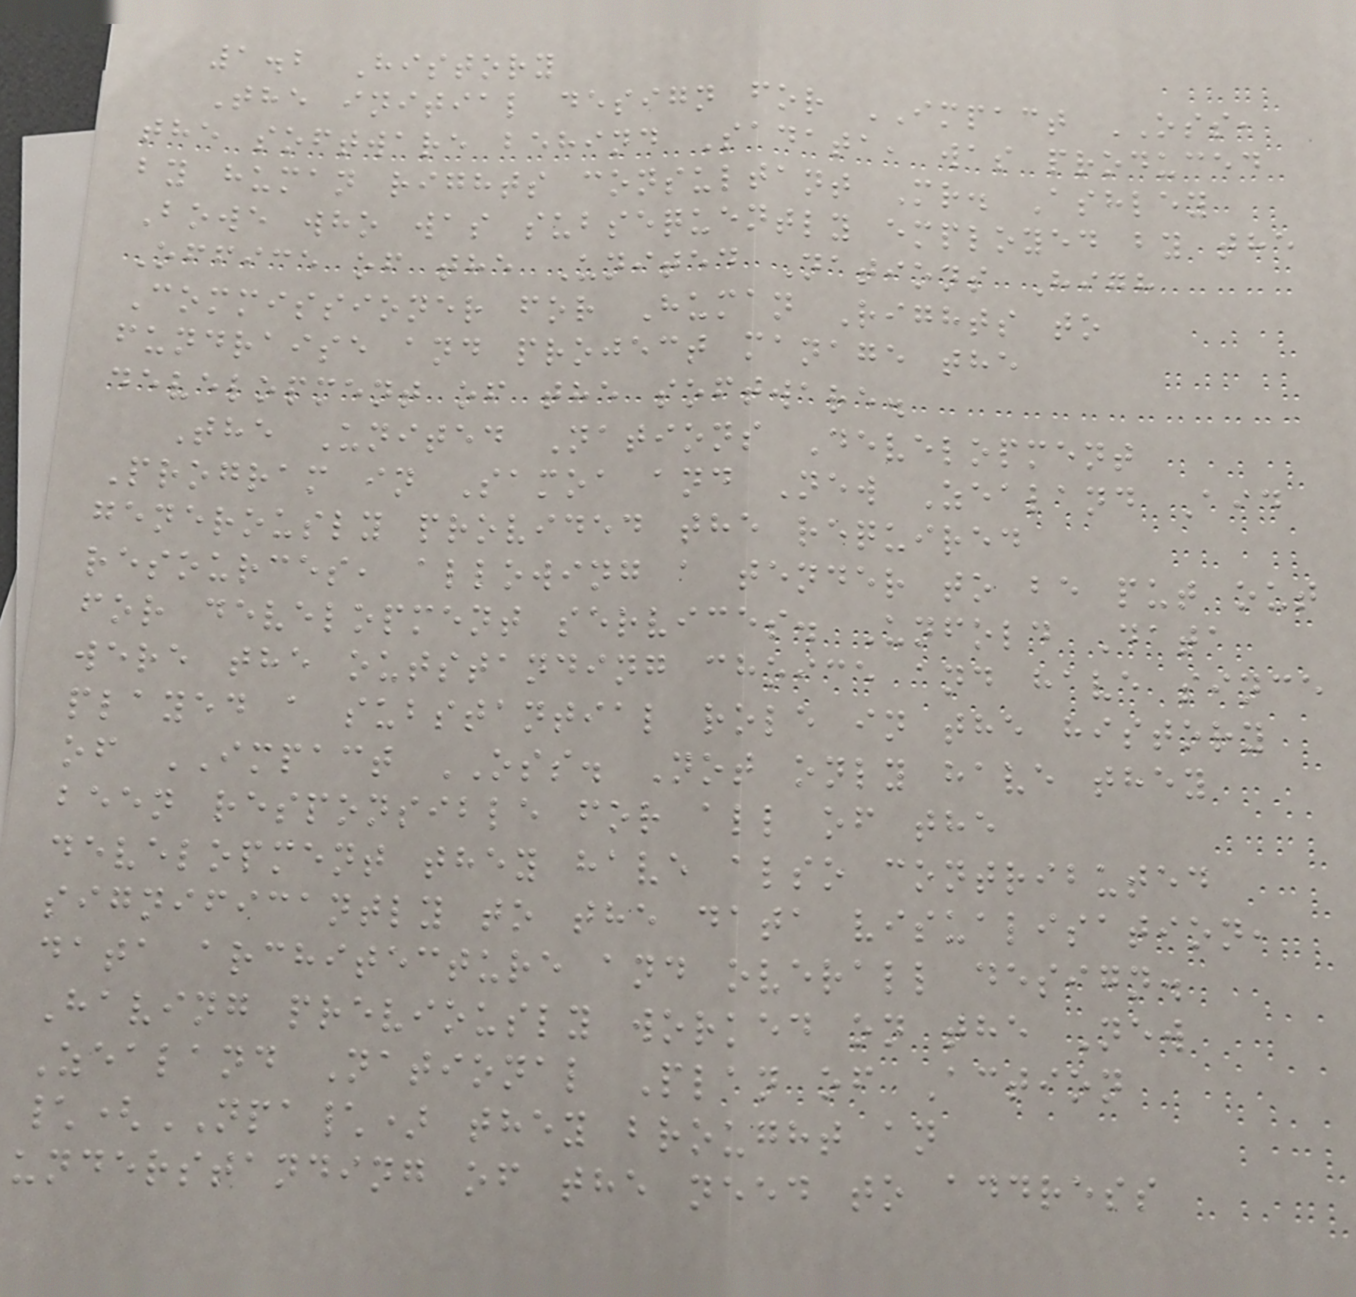1.2 History
The initial design for IMPACT OSS,
the software behind Sadata, was produced
by human rights consultant Mr. Ashley
Bowe who was subsequently employed by the
Office of the United Nations High
Commissioner for Human Rights to
fundraise and project manage the
development of the software.
The United Nations Development
Program in Samoa and New Zealand Aid
generously provided the required
resources, allowing a tender to be put out
for development services. Unfold Data
were the outstanding choice and have since
played a substantial role in the history
of IMPACT OSS. Not only have they
been responsible for all of the
development they have also contributed
significantly to the data visualisation,
data architecture and overall design.
Having previously worked on the New
Zealand National Plan of Action
\(NPA\) they brought an
understanding of the need to address
